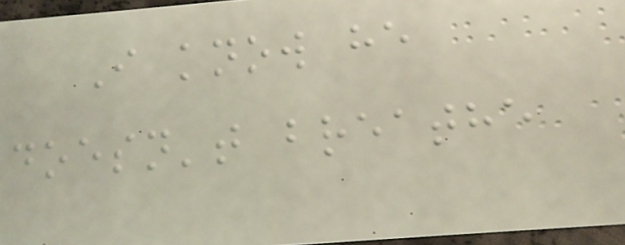I know he
doesn't breathe
